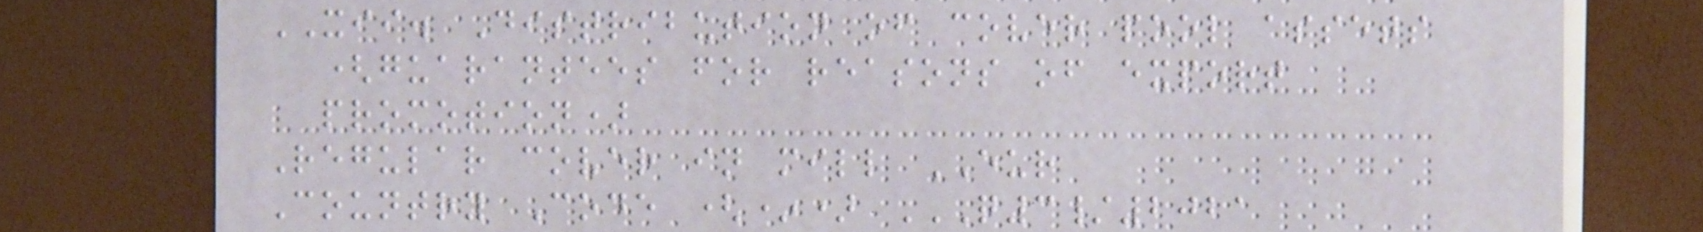XII. Distribution of cover pool assets
(guarantees for reasons of export
promotion)
Regular cover in mill EUR
Country Code (*) Q3/2021
